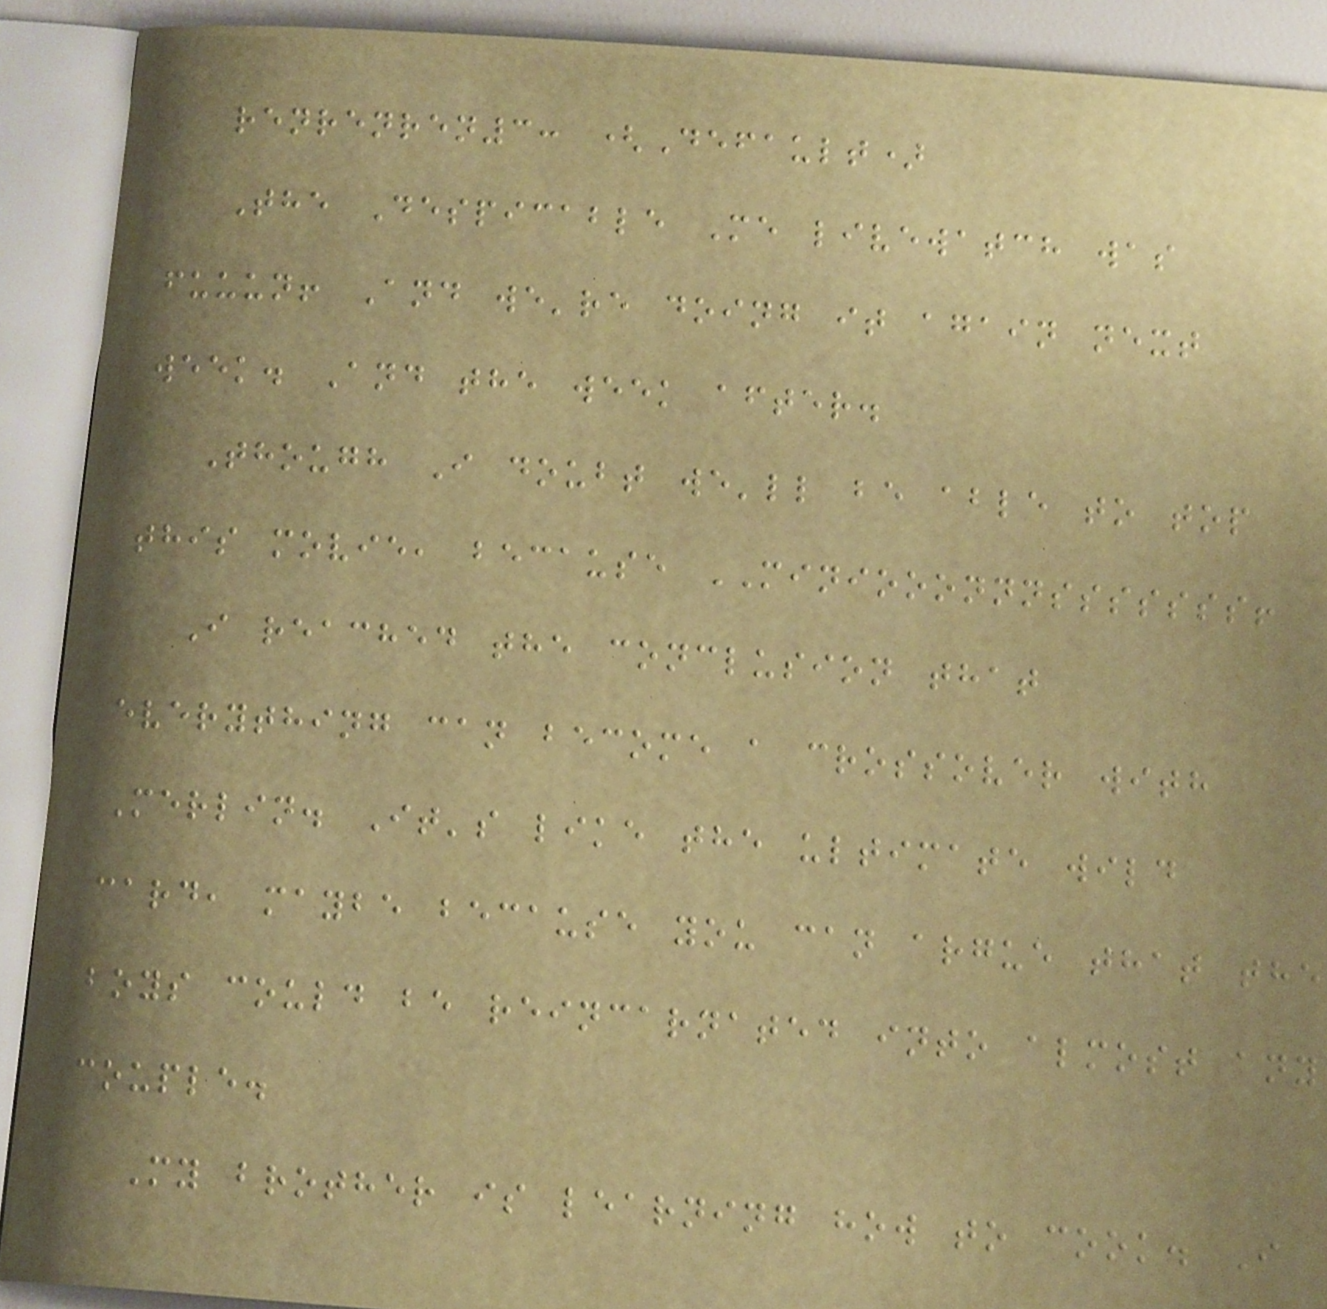renrenren3: (Default)
The Despicable Me livewatch was
fuuun! And we're doing it again next
week. And the week after.
Though I doubt we'll be able to top
this movie, because MINIOOONNNSSSSSSS!
I reached the conclusion that
everything can become a crossover with
Merlin. It's like the ultimate wild
card, maybe because you can argue that the
boys could be reincarnated into almost any
couple.
My brother is learning how to cook. I
